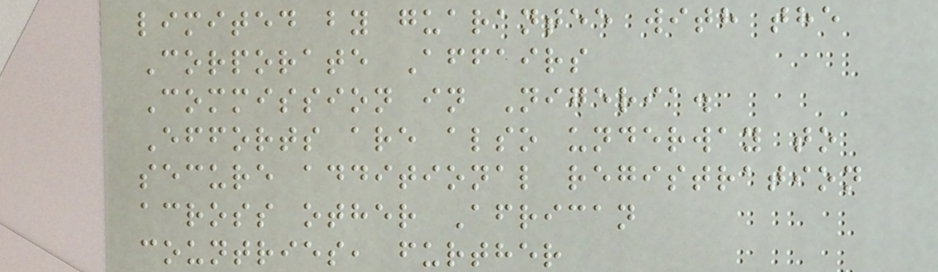limited by guarantee with the
Corporate Affairs
Commission in Nigeria.
Efforts are also underway to
secure additional registration
across other African
countries, further
